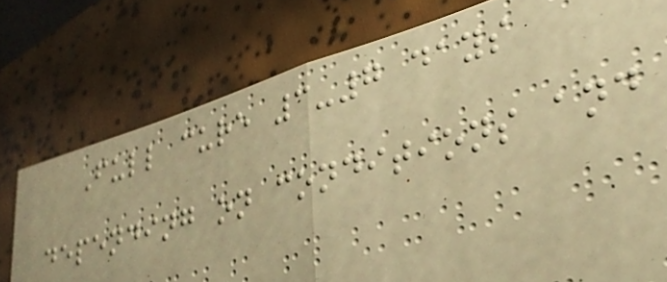Full cure 3-7 days
depending on conditions and
